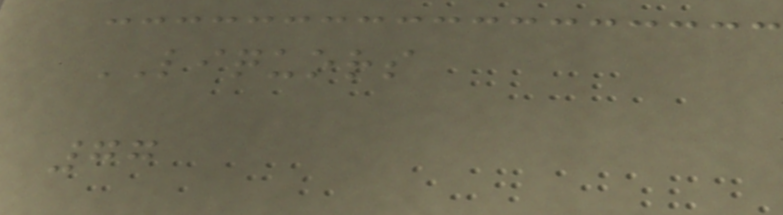LIQUORS
77
